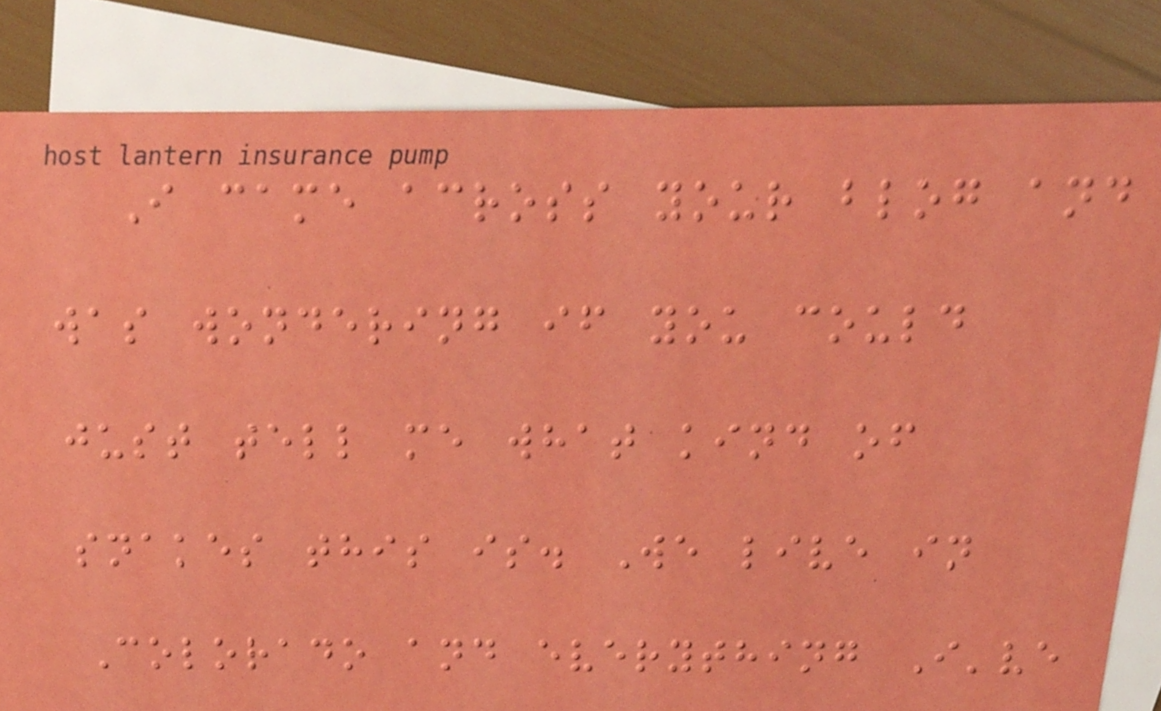I came across your blog and
was wondering if you could
just tell me what kind of
snakes this is. We live in
Colorado and everything I've
